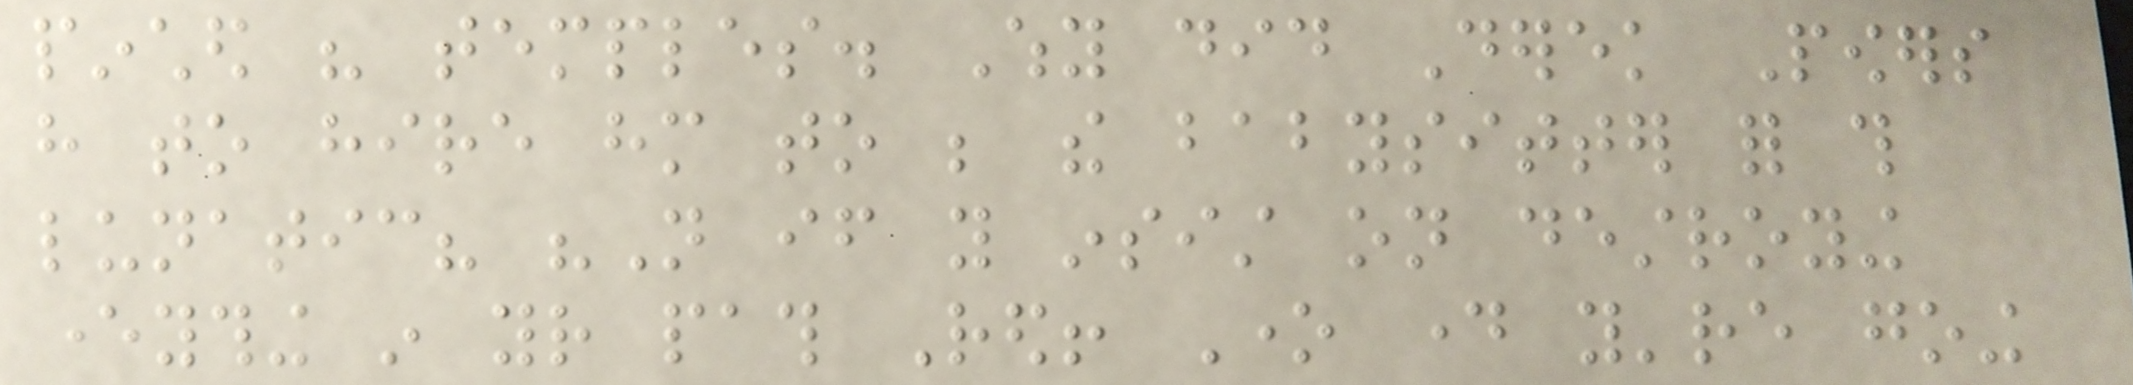pinched his temples. Why did Derek Powers
have to hire him to be the babysitter for this
lunatic? "Not if you insist on destroying
everything in your path Red! One day you're going
